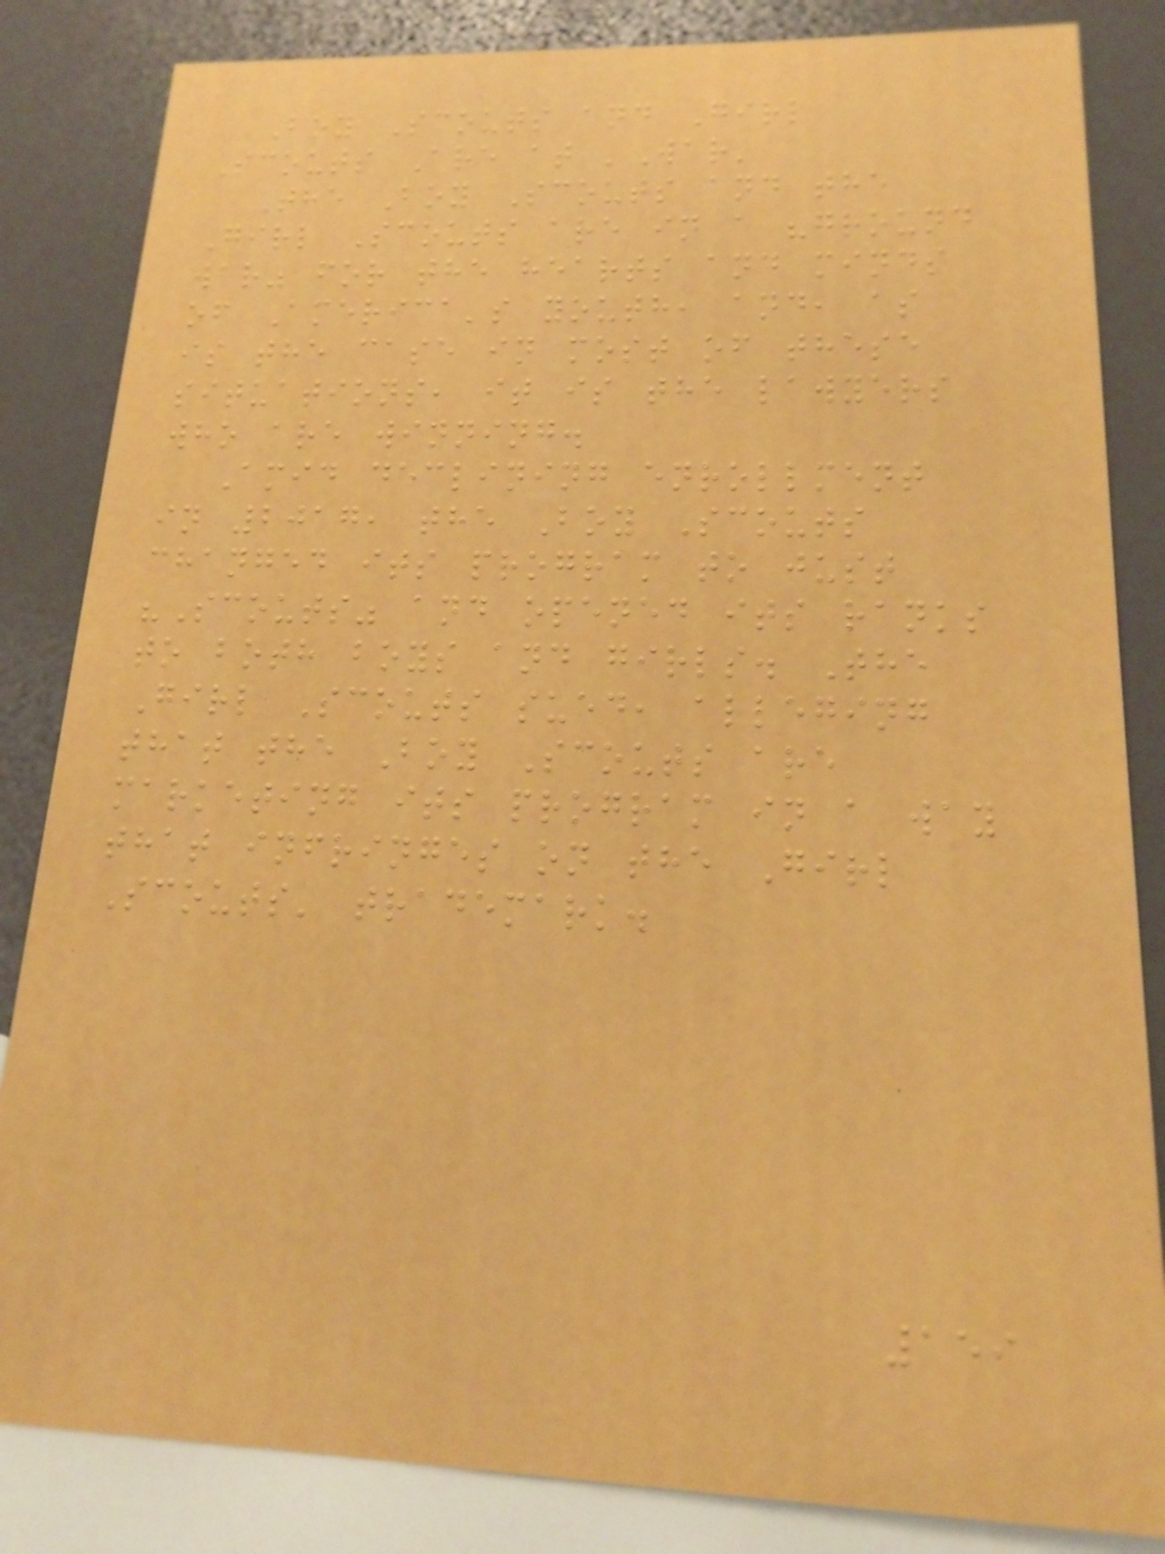Boy Scouts and Girl
Scouts Are at 'War'
The Boy Scouts and the
Girl Scouts are in a "ground
war" for the hearts and minds
of America's youth, and, as
is the case in most of these
situations, it is the lawyers
who are winning.
Amid declining enrollment
in 2017, the Boy Scouts
changed its program to just
"Scouts" and opened its ranks
to both boys and girls. The
Girl Scouts sued, alleging
that the Boy Scouts are
marketing its program in a way
that infringes on the Girl
Scouts' trademark.
159
